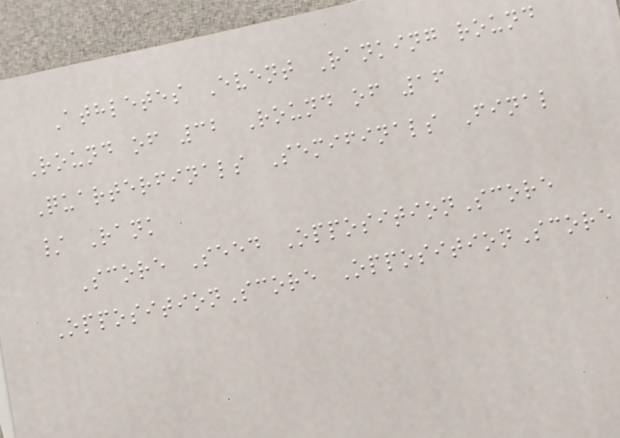Athletes Event Ranking round
Round of 32 Round of 16
Quarterfinals Semifinals Final
/ Rank
Score Seed OppositionScore
OppositionScore OppositionScore
